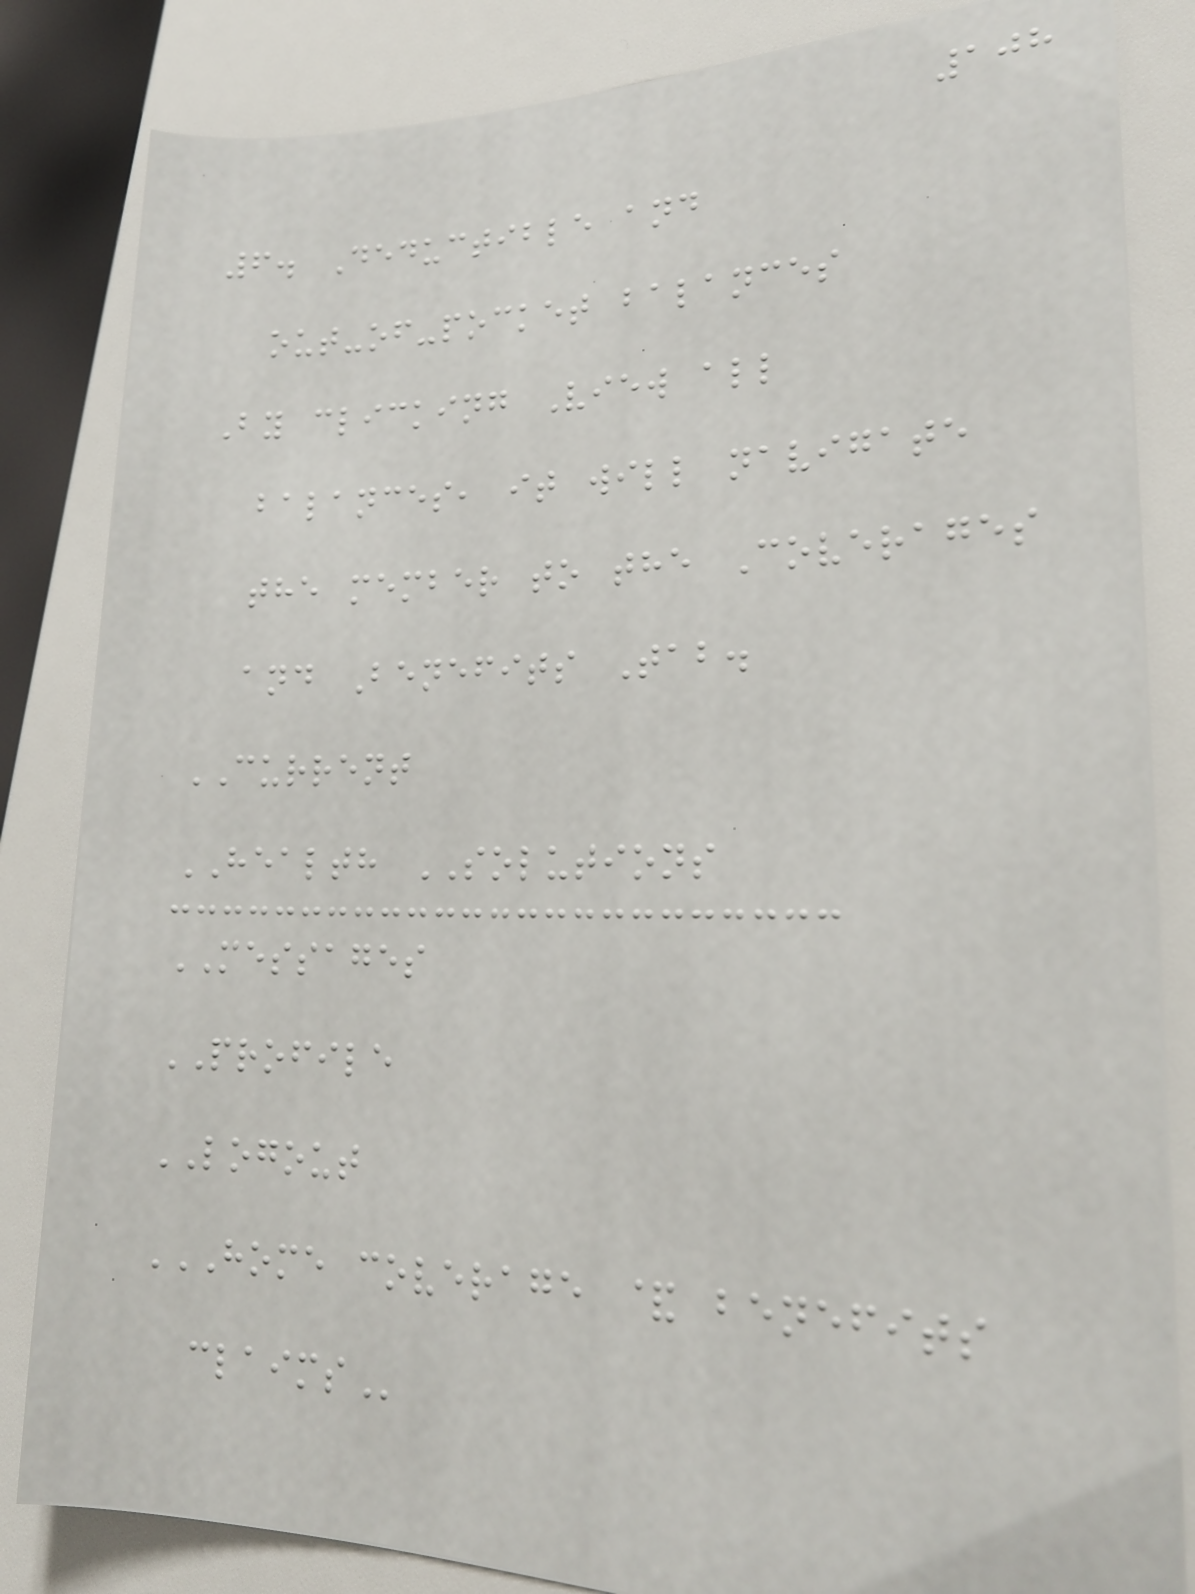108
6. Deductible and
out-of-pocket balances
By clicking View all
balances, it will navigate
the member to the Coverages
and Benefits Tab.
CURRENT
HEALTH SOLUTIONS
MESSAGES
PROFILE
LOGOUT
HOME COVERAGE & BENEFITS
CLAIMS
